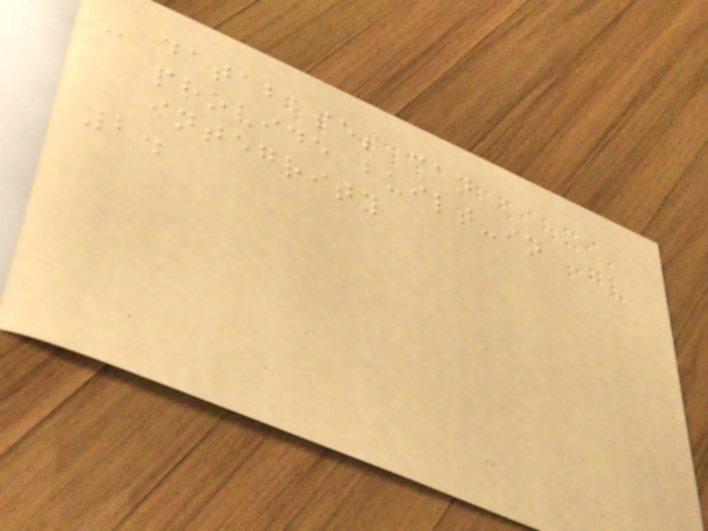- databases can
provide built-in
integrity
2.
